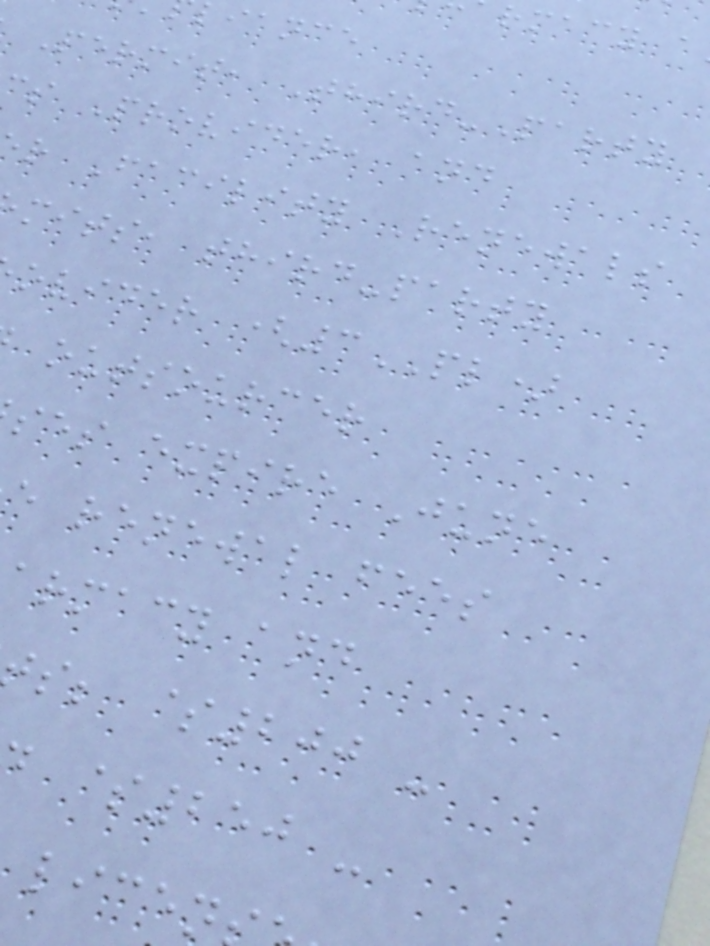liance
Permit, Third-Party
s Provider, and
r Facility Renewals
mits, third-party
ovider (3PL)
outsourcer
ses expire June
e renewal fees
armacy and
s; $200 -
$250 -
